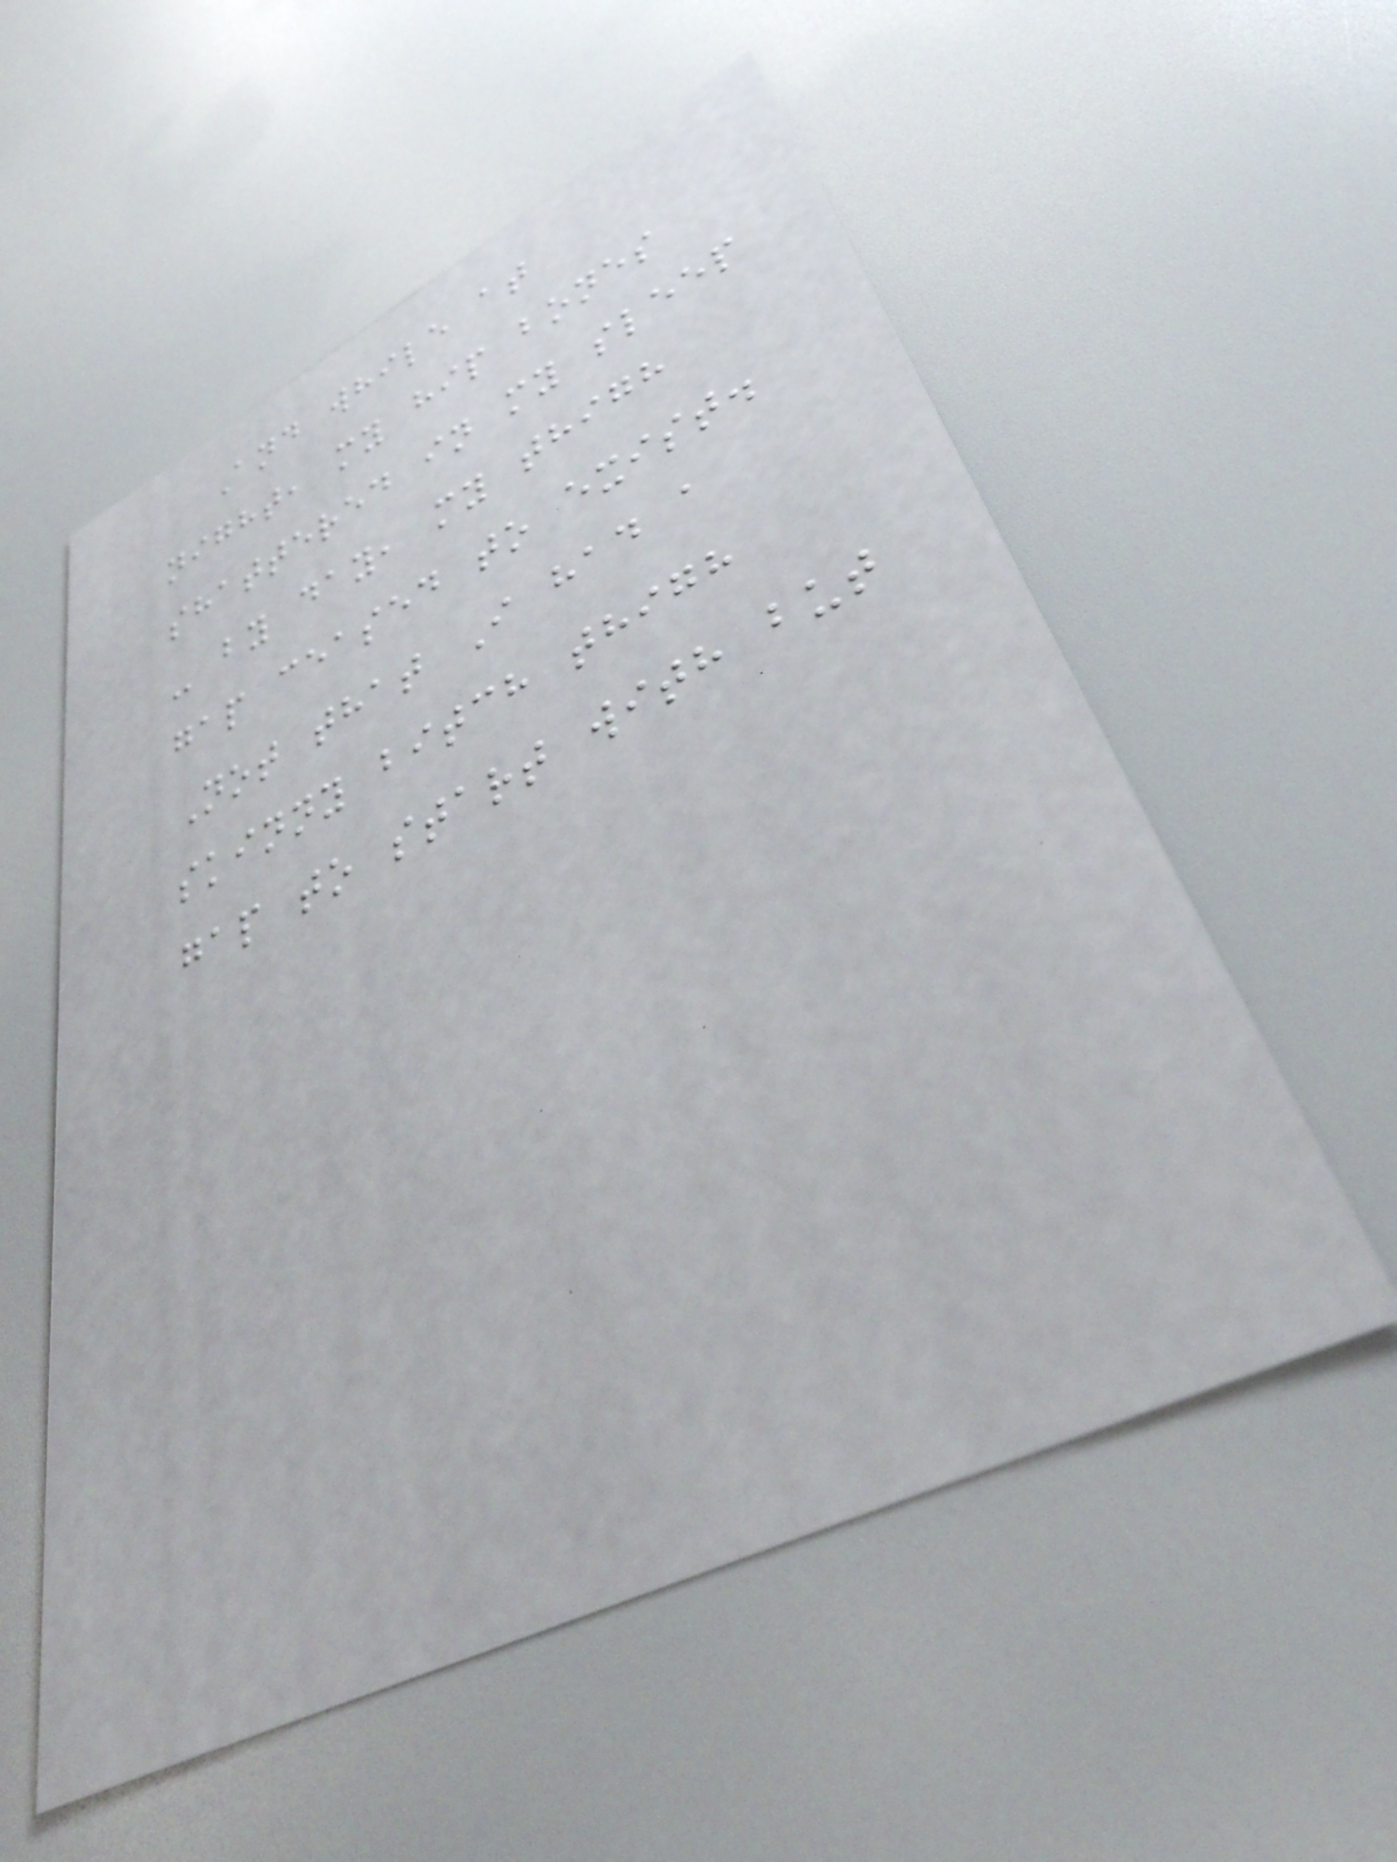And while at
night, my hip bones
shattered in my sleep
- by day, my thigh
gap ceased to exist.
Not that I had a
skinny bitch thigh
gap to start with but
